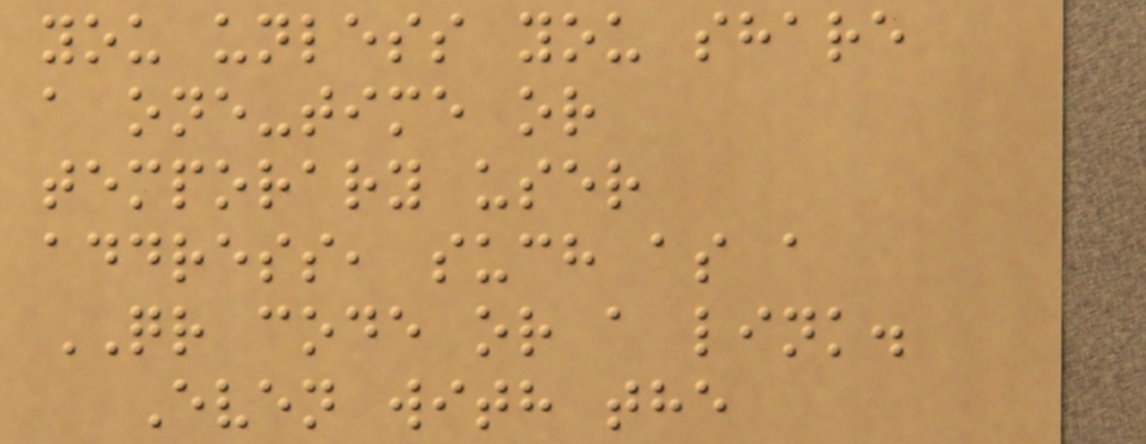you unless you share
a one-time or
temporary user
address, such as a
QR code or a link.
Even with the
